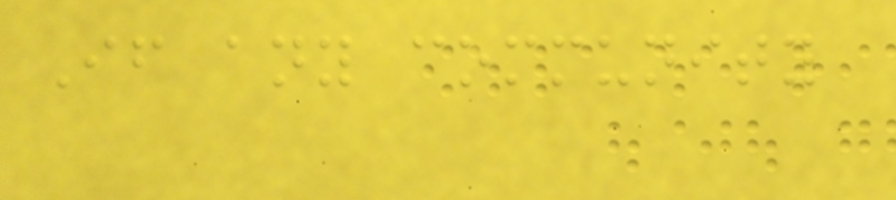If any community
